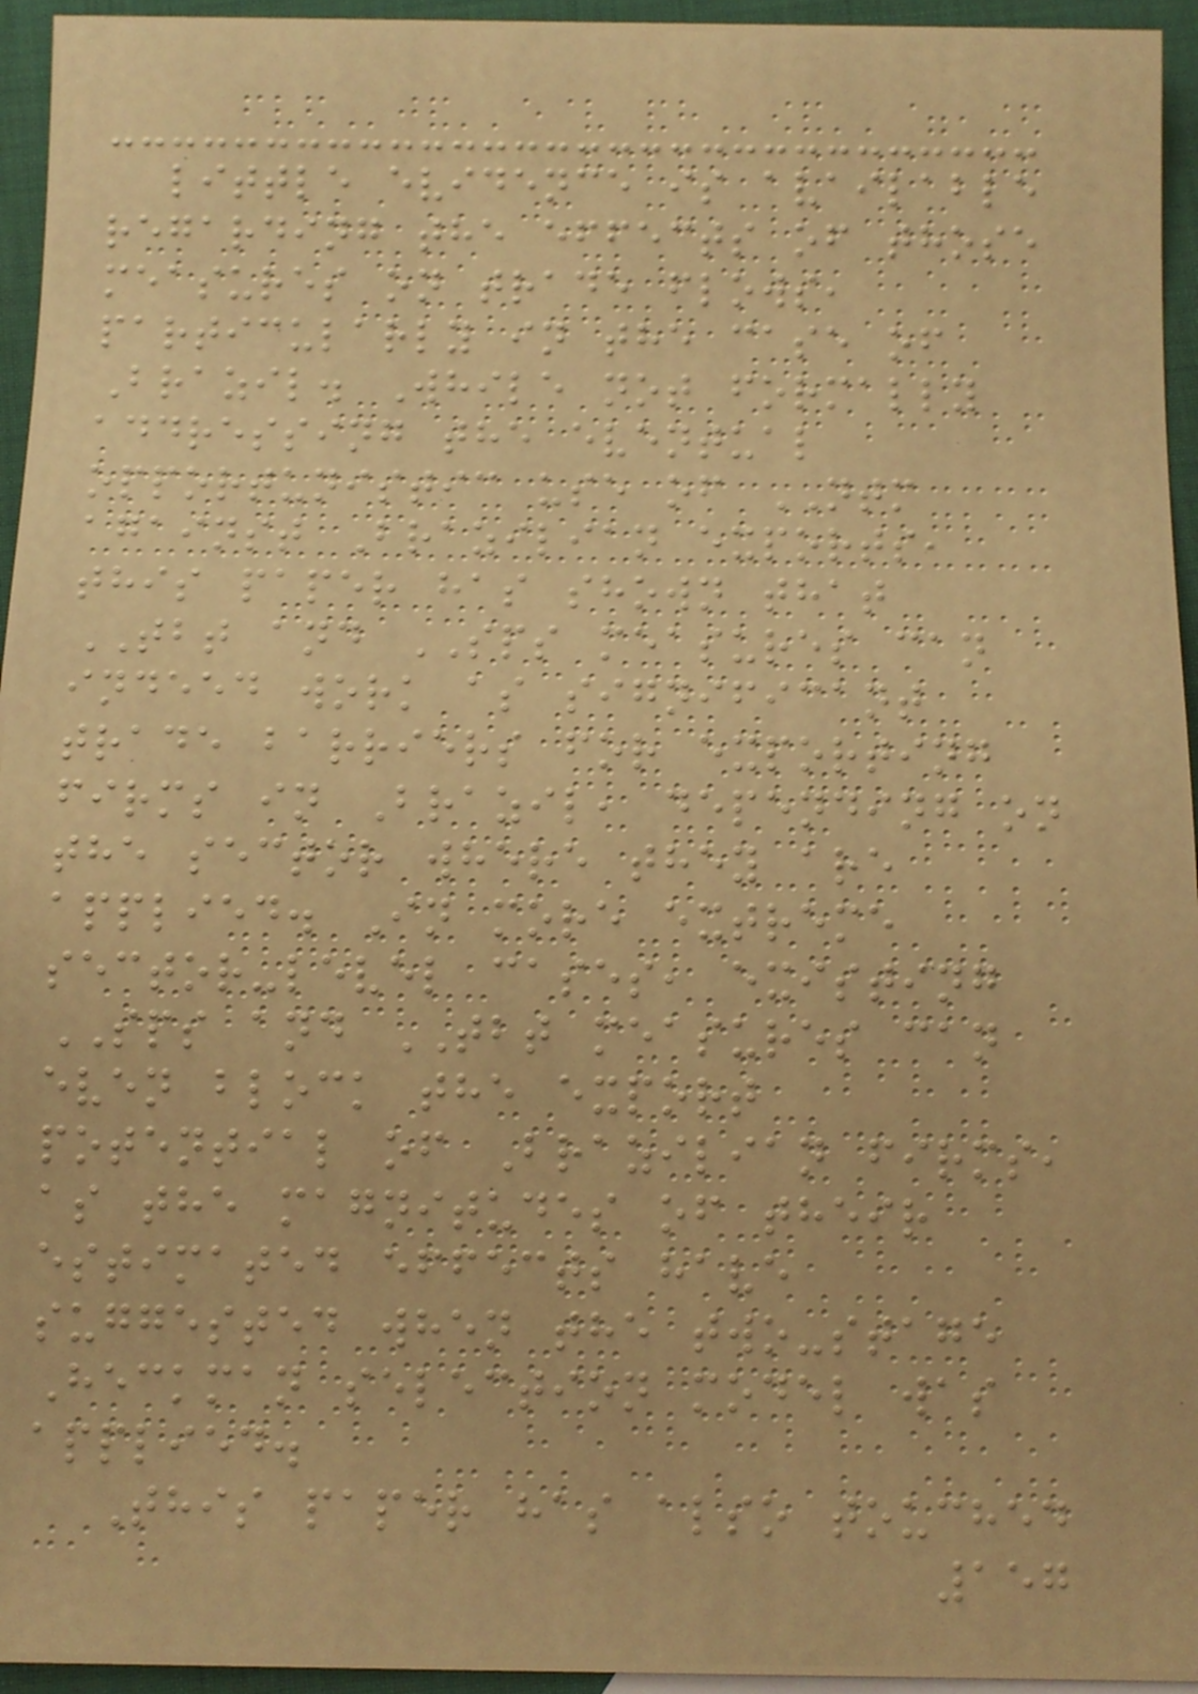little evidence is available
regarding the effects of those
measures on trade flows,
particularly in the case of
Brazil. While not formally
addressing the eventual
opportunistic use of NTM
against Brazilian exports,
this paper has shown that
TBT and SPS measures can
indeed work as significant
trade barriers for exporting
firms in Brazil, depending on
the sector where they are
applied. In more extreme
sector-level cases, existing
SPS and TBT measures can
even block the export
potential of Brazilian firms,
as the magnitudes of their
estimated effects have
suggested when the two-stage
Heckman selection model was
applied.
This paper has also touched
157
